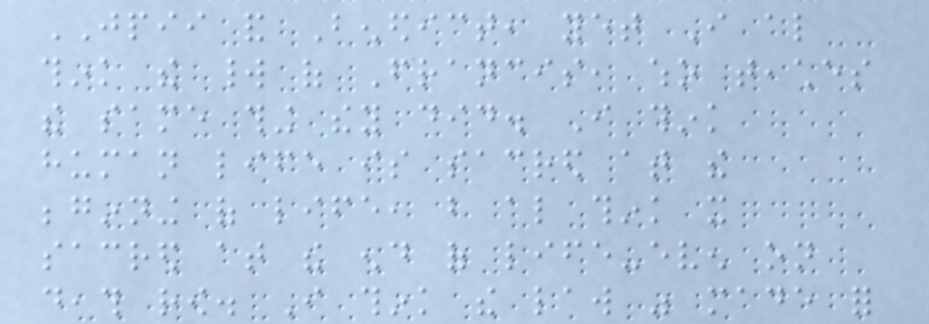JPII and Benedict, yet I also
think the world of Francis, who teaches
the same thing they did. I think
human life is sacred at the
beginning of life, but also think it
sacred at the end of life-even on
death row. I think the law was made for
